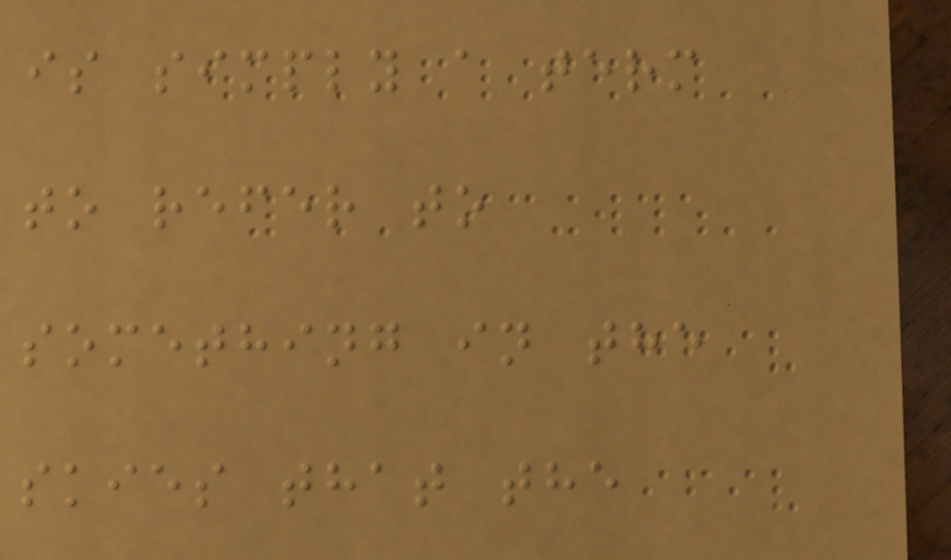is simply a term
to refer to
something in the
skies that the
